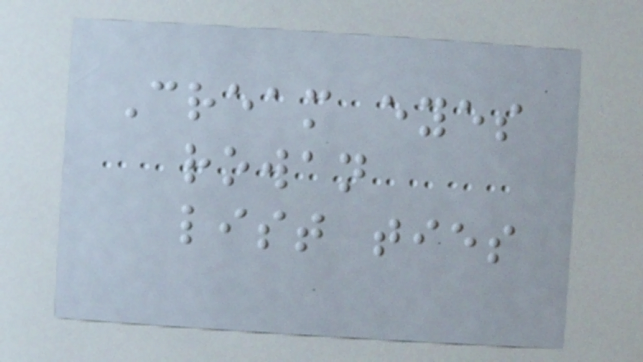Cream eyes
rowan
list ties
